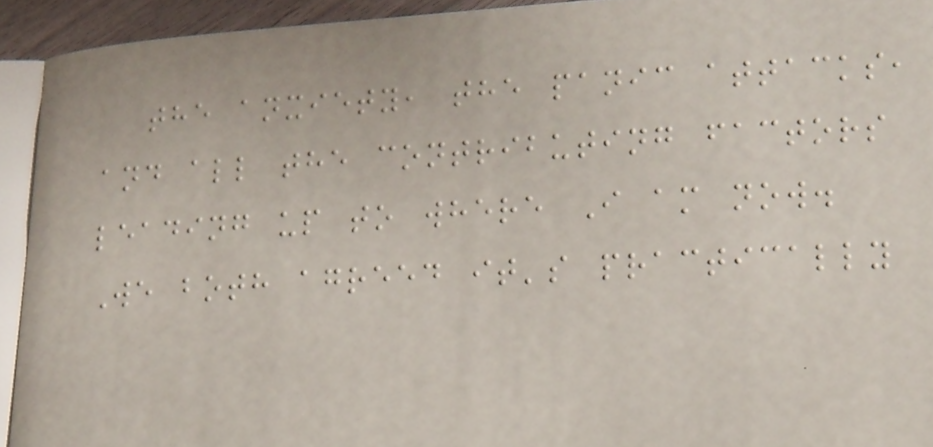the anxiety, the panic attacks,
and all the contributing factors
leading up to where I am now.
We both agreed it's practically
